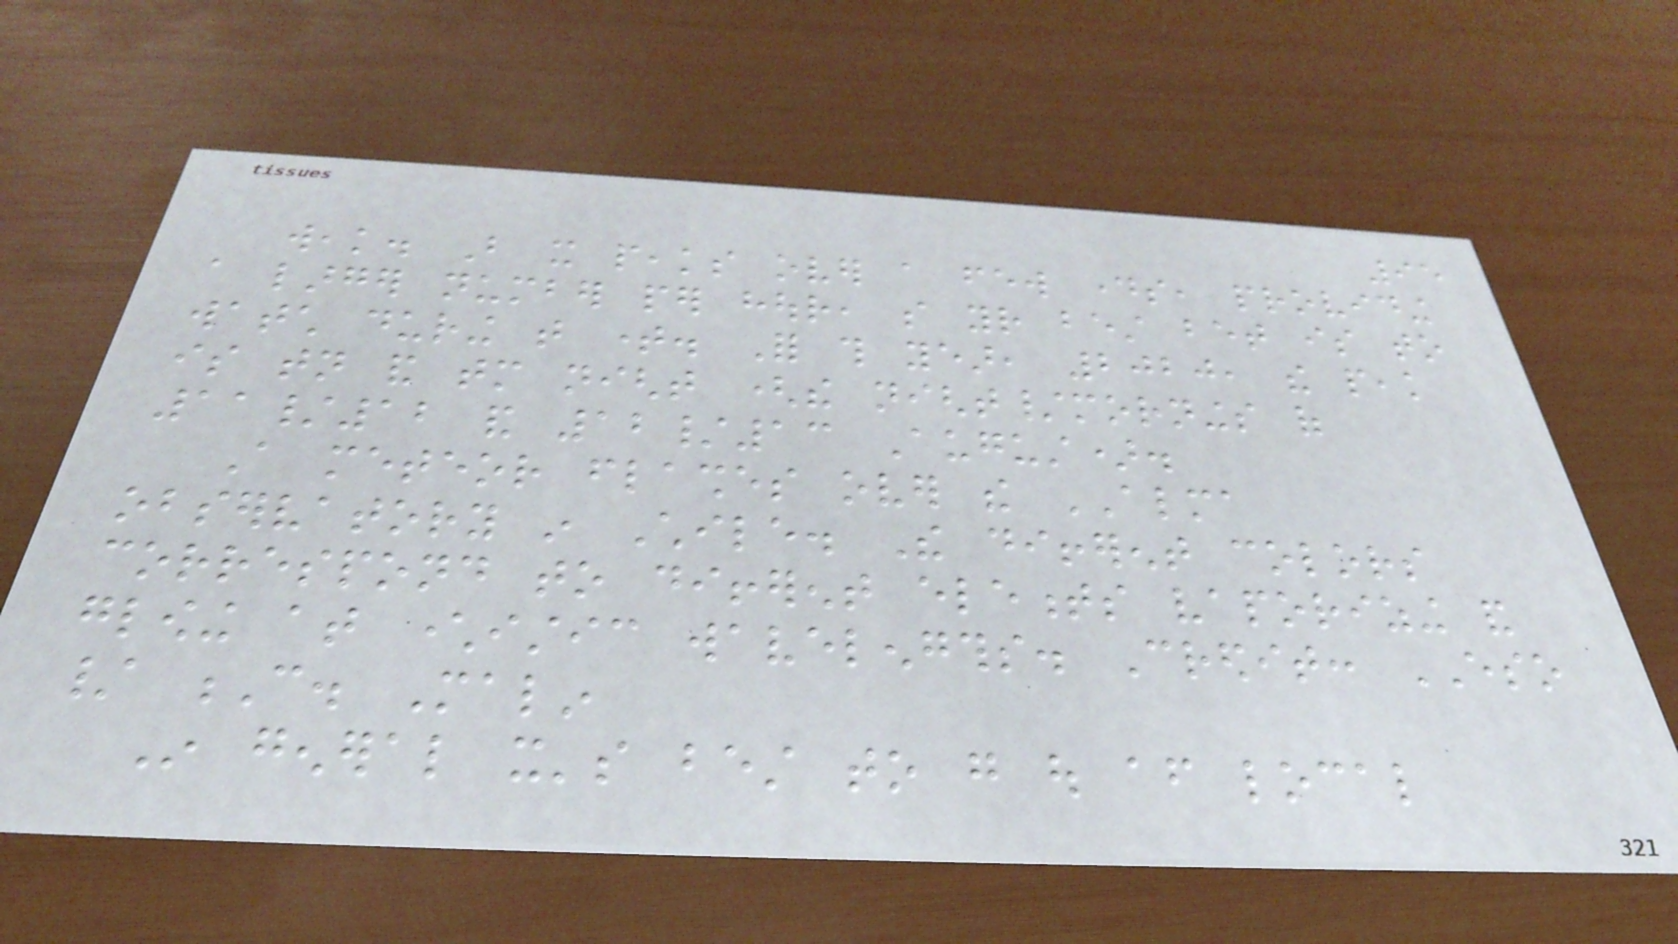95
weak. But it peaks over a few days, providing
a larger number per hour, so your best bet is to
watch during that time. For this year, 2020, the peak
is tonight and tomorrow night (the night/mornings of
11/12 and 12/13 August).
A meteor flashes over the ALMA
observatory in Chile. The different colors
correspond to different elements vaporizing and
glowing at characteristic wavelengths. Credit: ESO
/ C. Malin
In general it's best to go out after local
